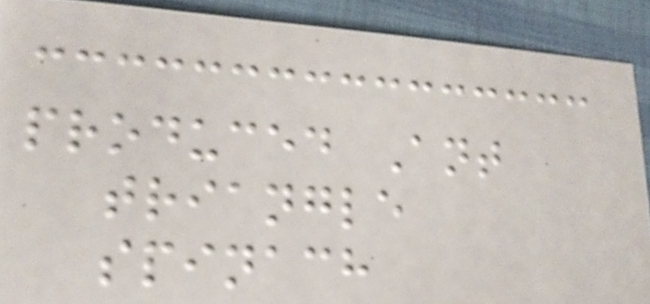produced Ant
triangle
spinach
